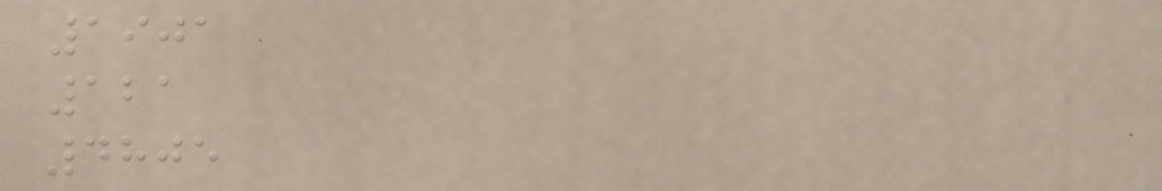1901
121
4805
